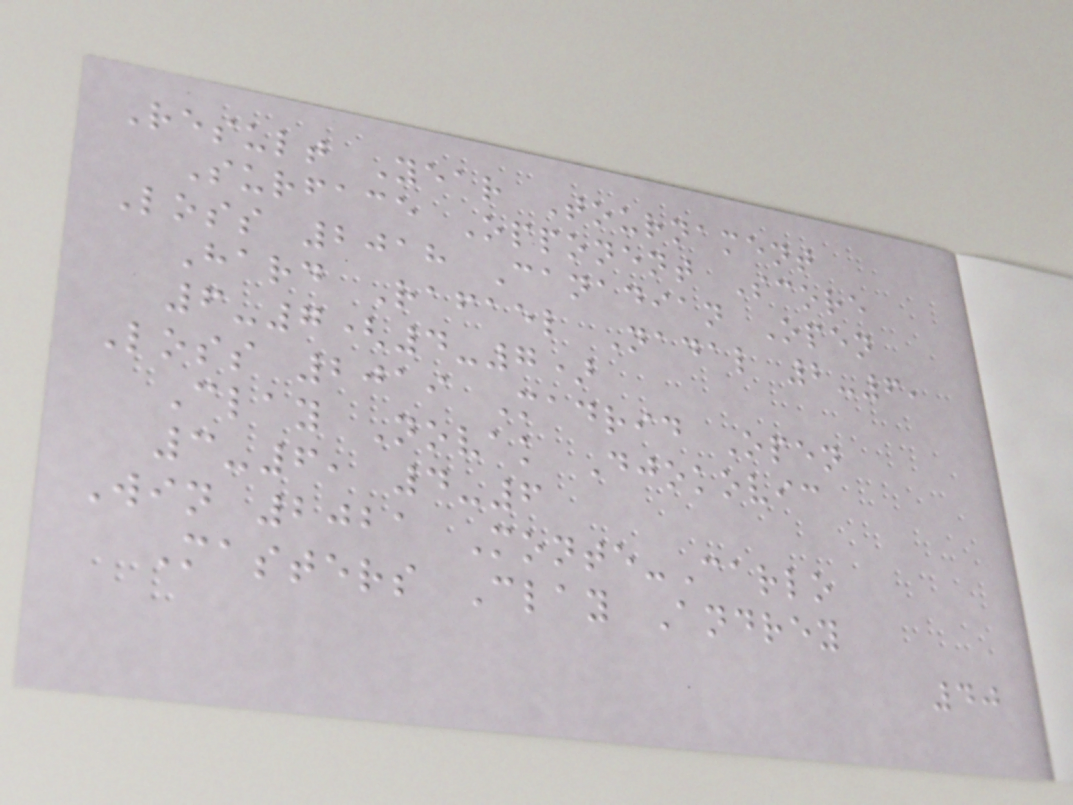Result Year Tournament
Surface Opponent Score
Loss 2018 Canadian Open
Hard Rafael Nadal 2-6,
6-7(4-7)
Loss 2019 Madrid Open
Clay Novak Djokovic
3-6, 4-6
Win 2021 Monte-Carlo
Masters Clay Andrey
40
